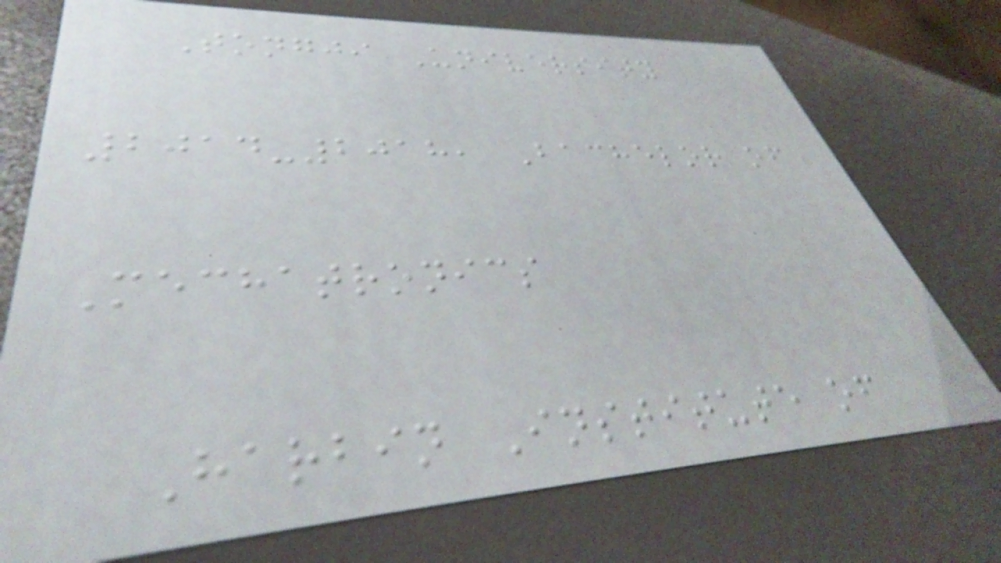Tongji University
2014-2018, Bachelor of
Mechatronics
Harbin Institute of
